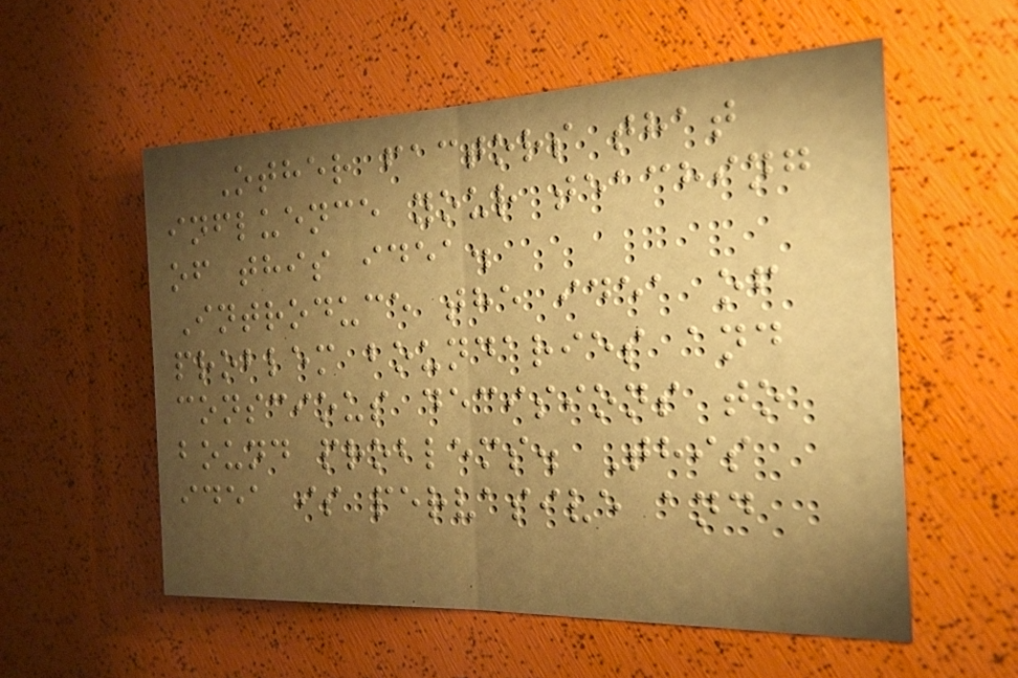Other factors that
influence your teaching
of this idea.
Introduce the idea of
problem boundaries and
conscious decisions to
bound problems. This
idea is pervasive and
